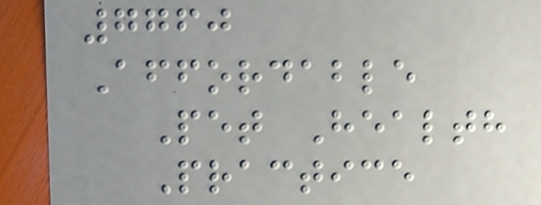7760
Affordable
Pet Health
Practice
